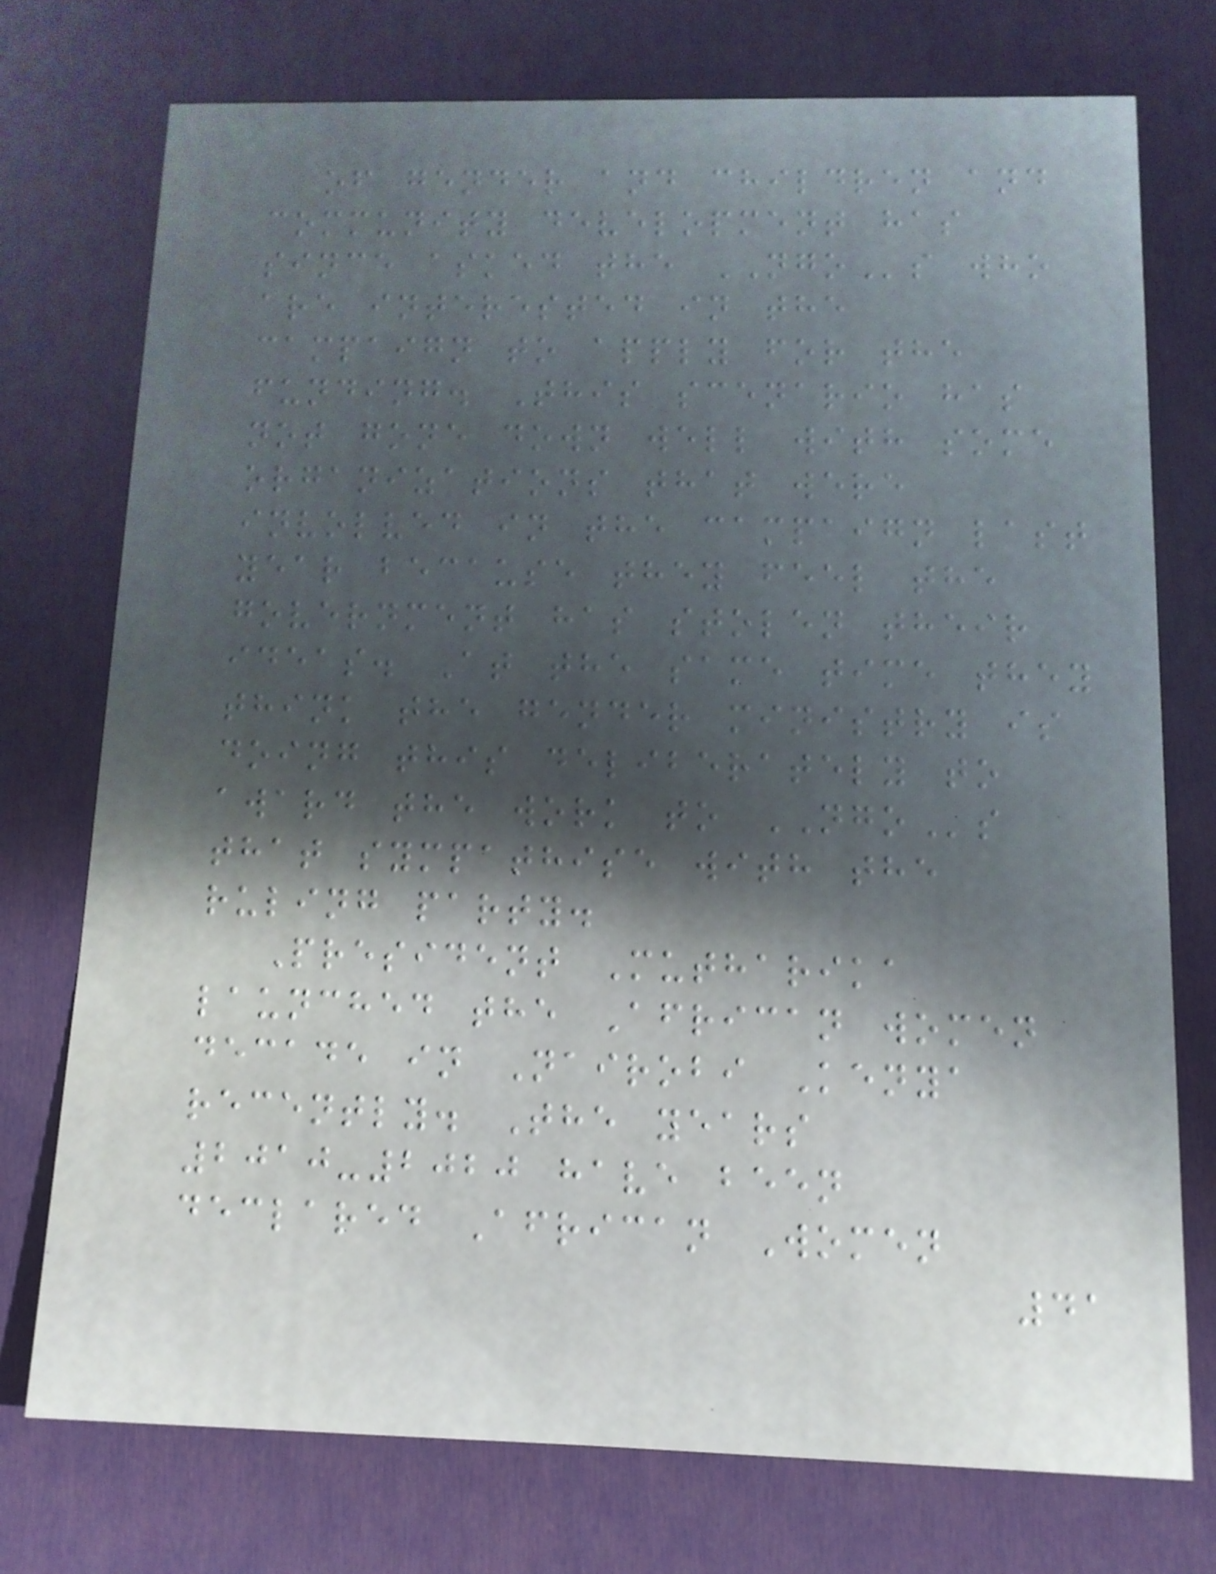of gender and children and
community development has
since asked the NGOs who
are interested in the
campaign to apply for the
funding. This scenario has
not gone down well with some
organizations that were
involved in the campaign last
year because they feel the
government has stolen their
ideas. At the same time they
think the gender ministry is
doing this deliberately to
award the work to NGOs
that sympathise with the
ruling party.
President Mutharika
launched the African women
decade in Nairobi Kenya
recently. The years
2010-2020 have been
declared African Women
41
